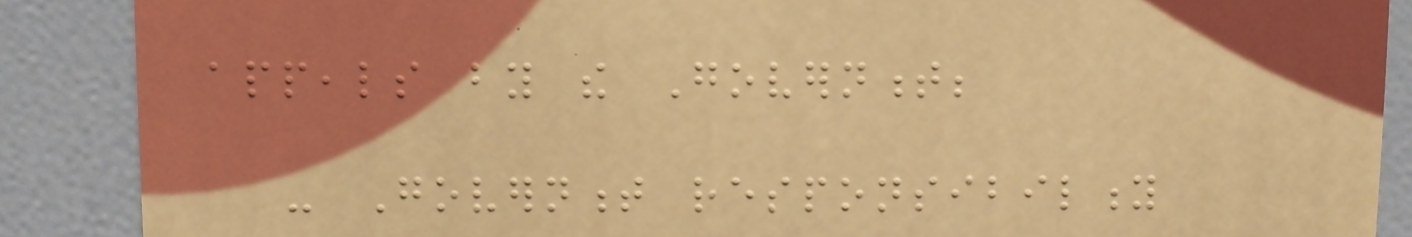appeals by the Government;
- Government responsibility
